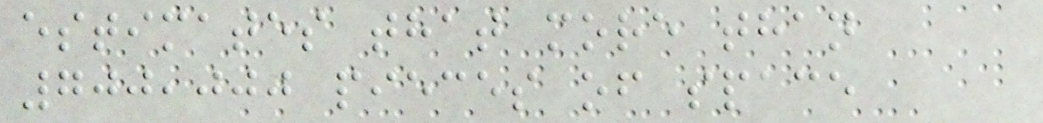estimates that more than
700,000 pieces of space
